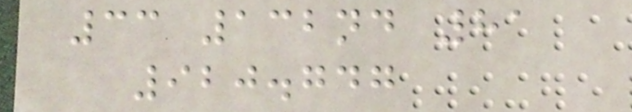33 132nd 81
920.747
